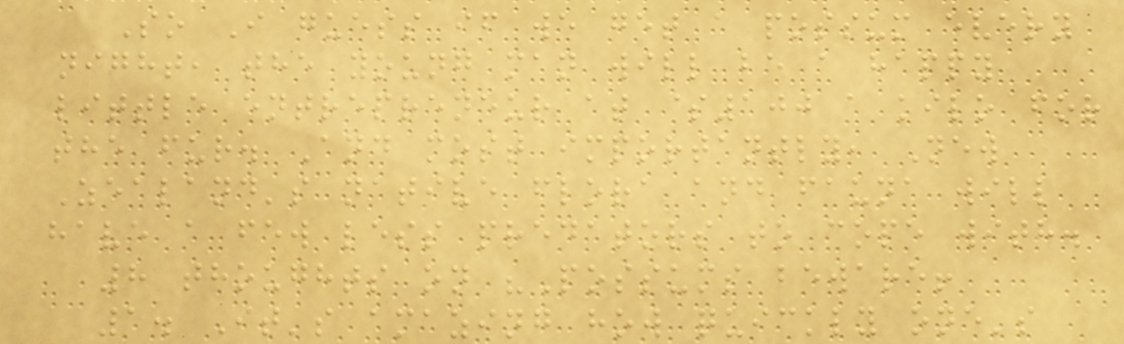So I guess if we get a possum every
night, the young man will be a happy
little entrepreneur at $100 a kilo for
the fur. And most importantly, New
Zealand's native flora and fauna will
have a few less predators to cope with.
8 thoughts on "Possums beware!
1. It's amazing how quickly one's
